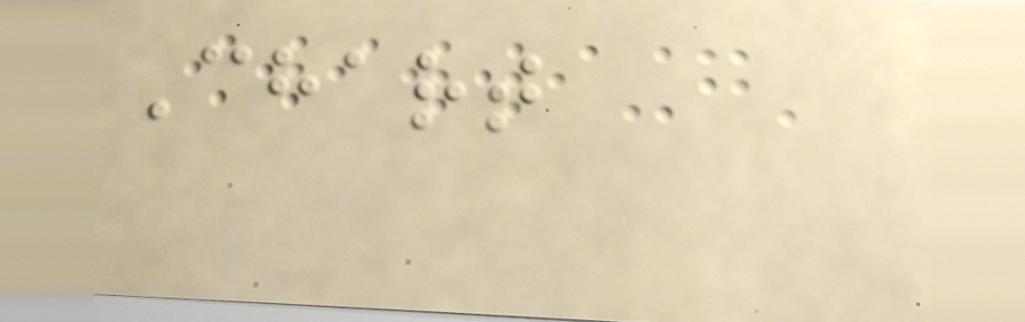Chart
